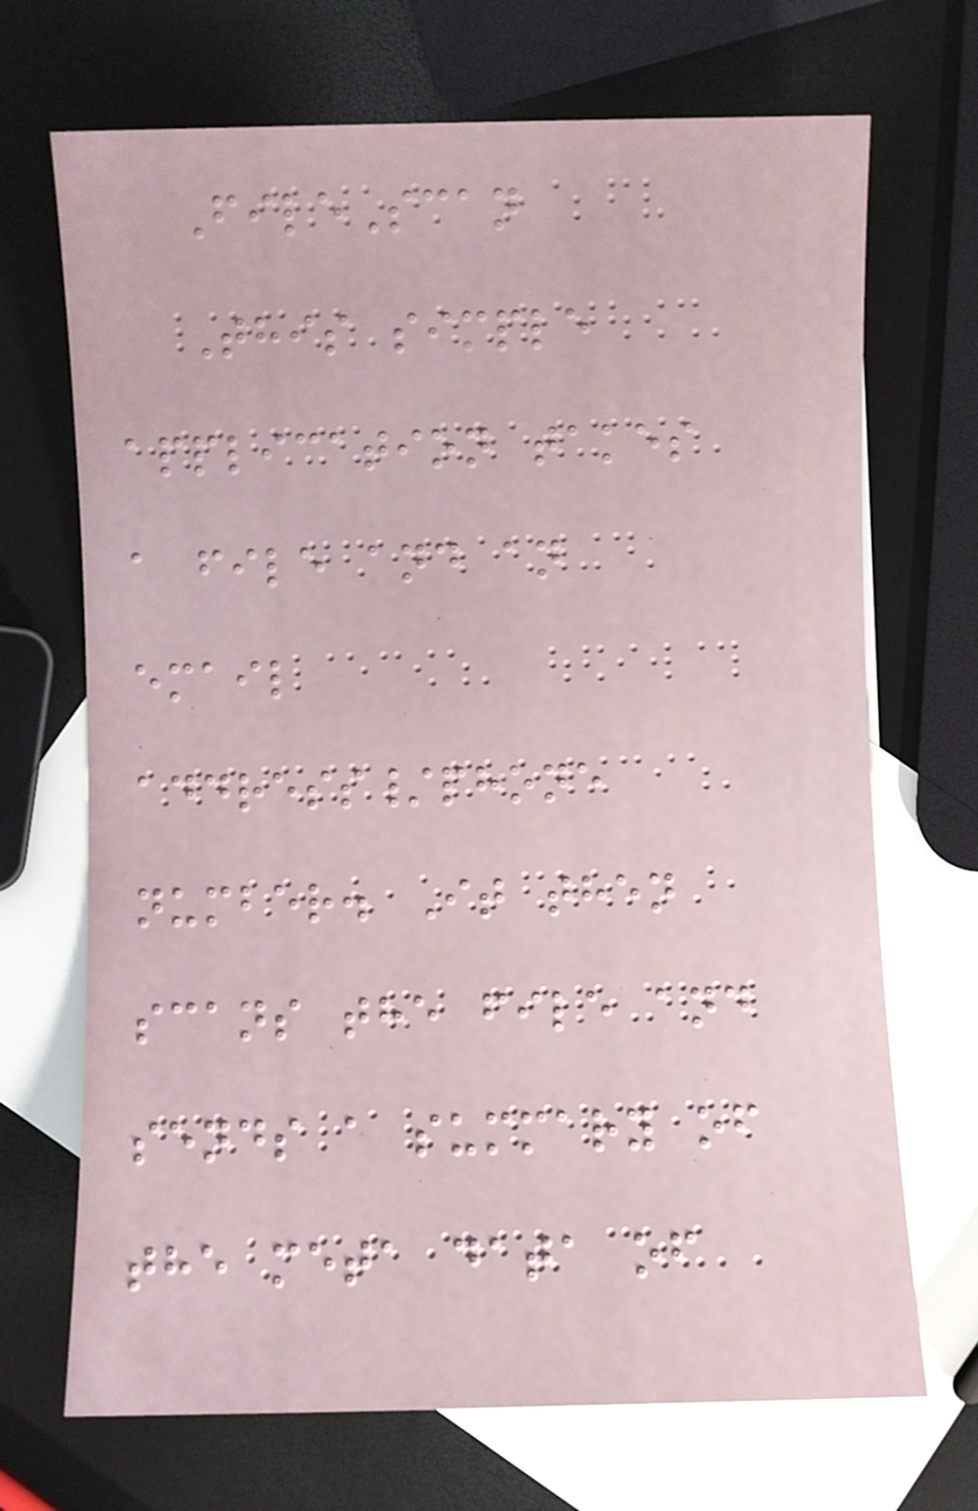FileScan
This simple
application takes
a file and an
email
address/phone
number. It then
scans the file and
sends a summary of
the meta data of
